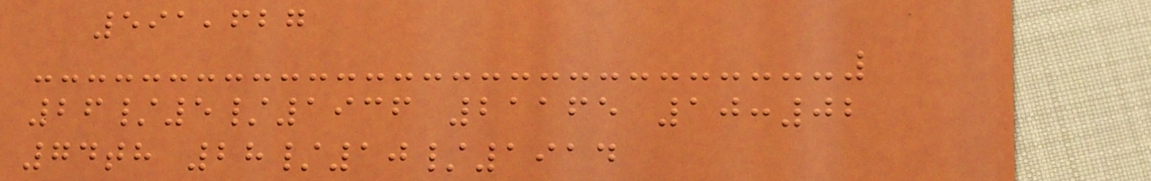591,627
26/5/1936 21165 10:02
74th 28/10/1914
